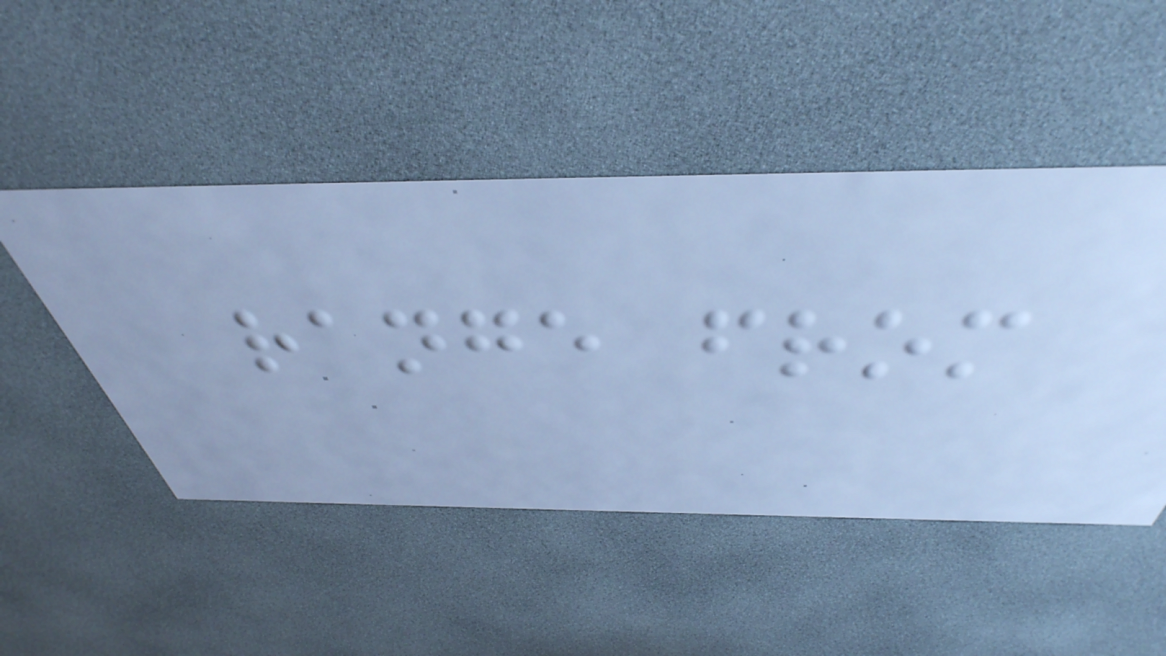range from
